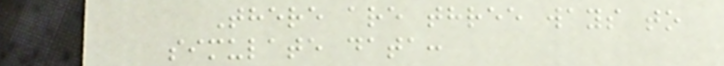There are three ways to
simulate data:
